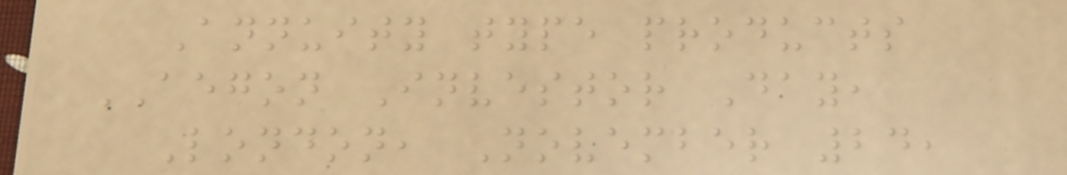Annuity type products
AEGON Investor Day,
London, November 24,
